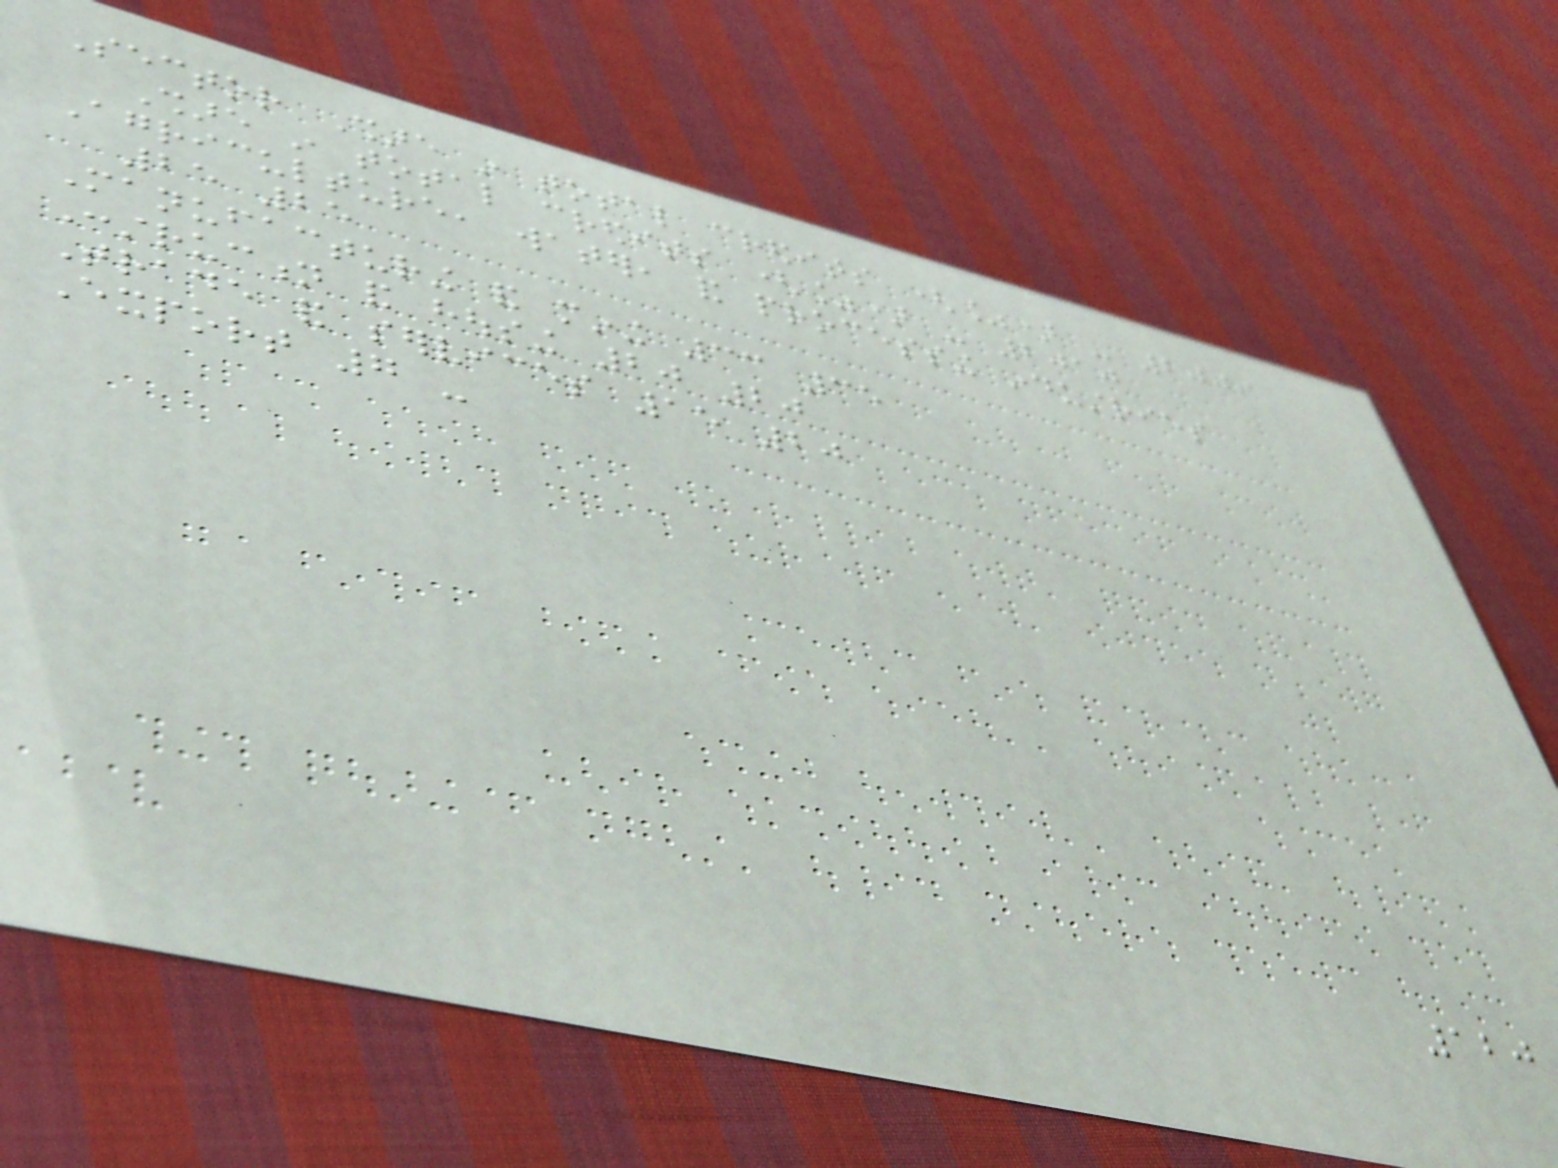Sector Share in total credits (%) - 2009
Share in total credits (%) - 2010
Agriculture, water, and processing industries
25 25
Manufacturing and mining 33 35
Construction and housing 20 20
Trade and services 15 20
Export 7 -
120
